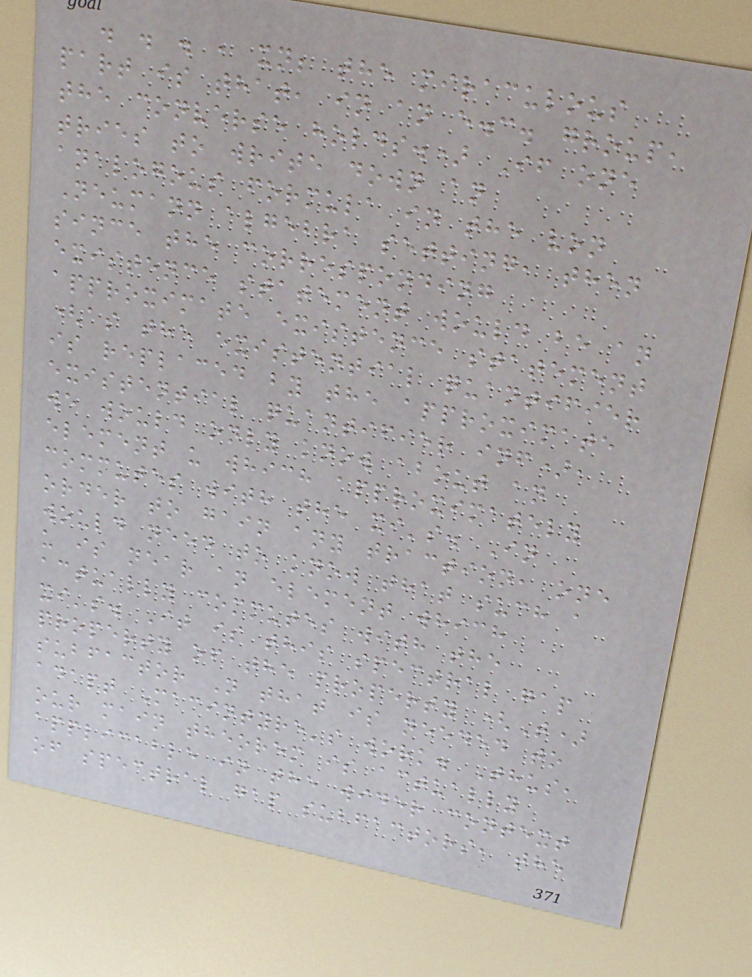. . . , xn; the miraculous
part is that, in an e.c. group,
the converse holds.) If one
tries to write down an
analogous formula in the von
Neumann algebra setting, then
since the corresponding
existence statement would be an
approximate existence statement
(as the existential quantifier
is replaced by the approximate
existential quantifier inf),
we would only know about an
element u which approximately
commutes with the xi's. In
order to gain any traction, one
would need to know that such a
u is near an element which
actually commutes with the
xi's. It is this spectral gap
property of the property (T)
subfactor N that is needed to
adapt Macintyre's work. Thus,
our main theorem is actually
applicable in the wider context
of spectral gap subfactors, the
